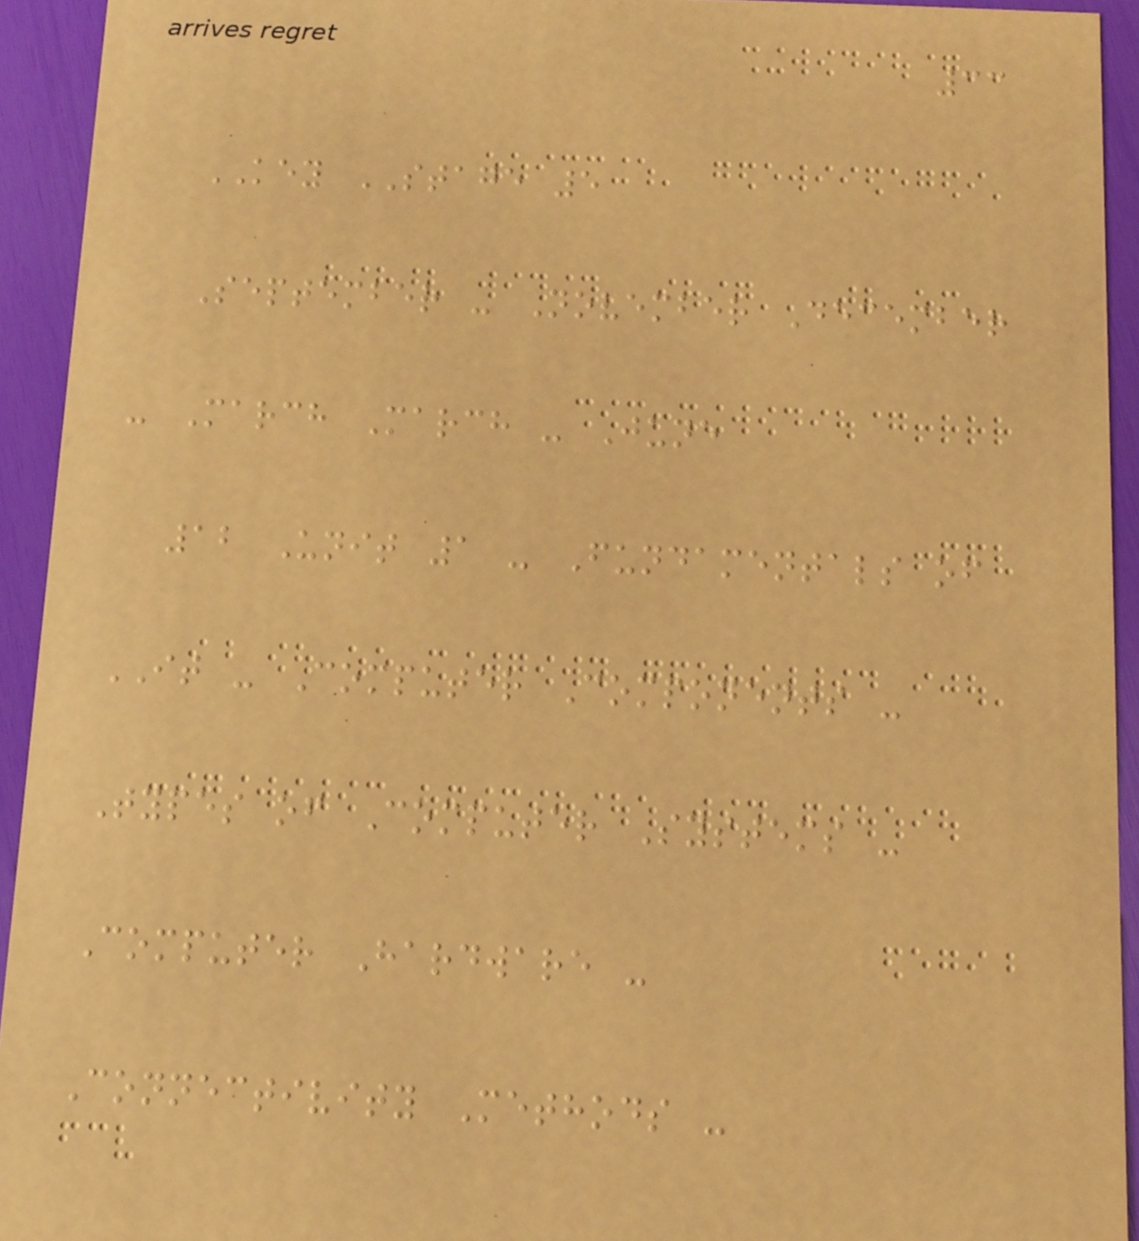33
KEY STAGE 5
September - November December
- March March - June
12 Unit 1 - Fundamentals of
IT - Computer Components -
Types of Computer Systems -
Computer Hardware -
Connectivity Methods -
